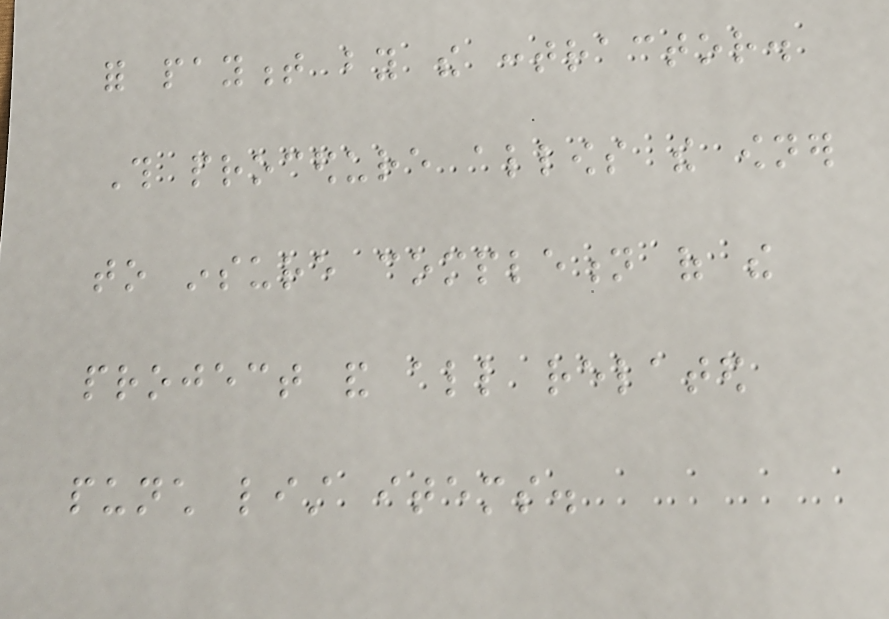for payment by the contractor.
This procedure allows the owner
to insure completion of the
project and all related
punch list items.
